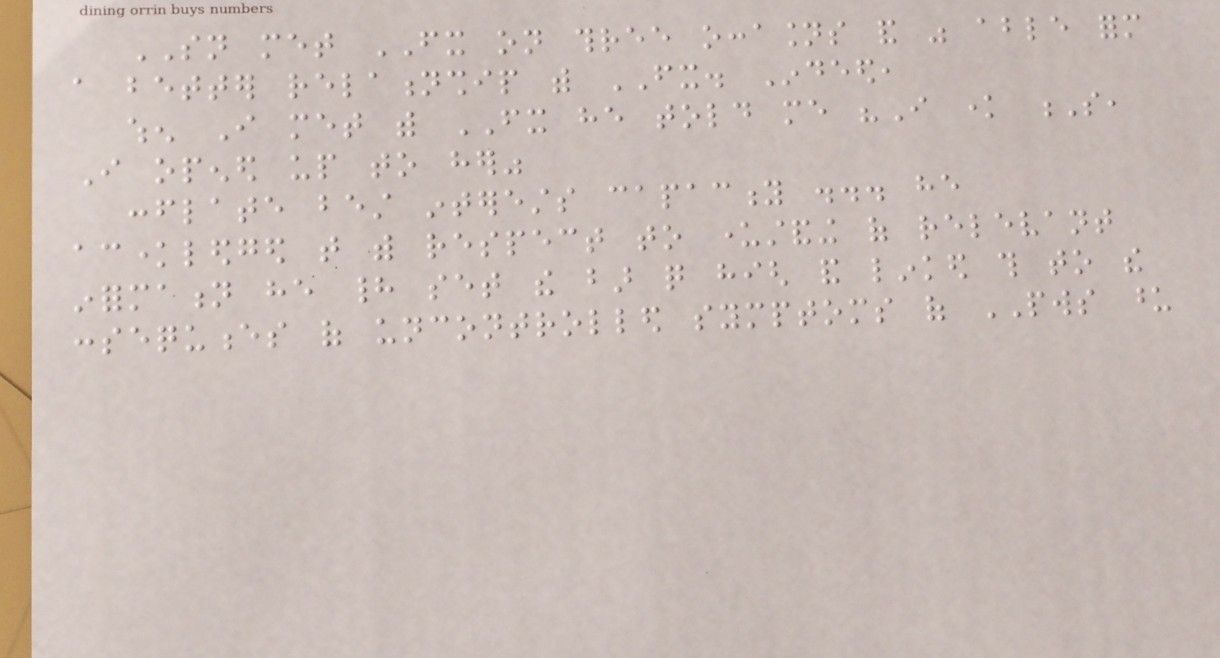SN met FX on three occasions and was able form
a better relationship with FX. Indeed,
when I met with FX he told me "I know S,
I opened up to her"
conflate best interests capacity ... he
acknowledged that with respect to understanding of relevant
information he had set the bar quite high and linked this to the
consequences of uncontrolled symptoms of PWS upon
